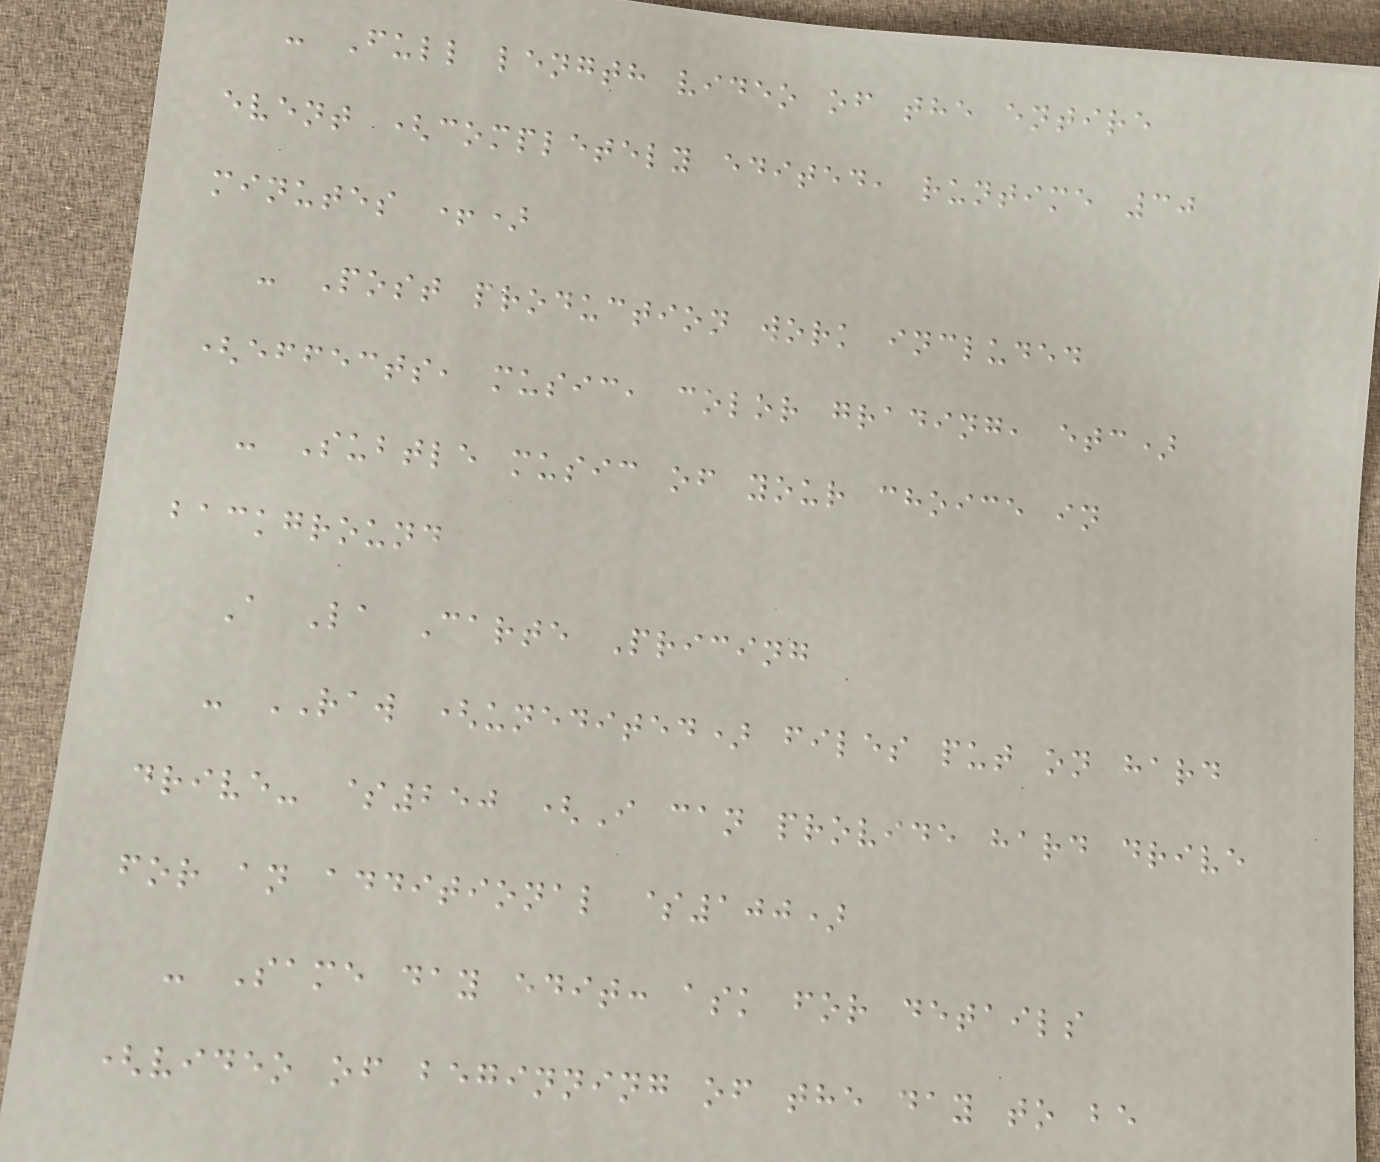- Full length video of the entire
event (completely edited, runtime 30
minutes +)
- Post production work included
(effects, music, color grading, etc)
- Subtle music of your choice in
background
A La Carte Pricing
- RAW (unedited) files put on hard
drive- $250 (I can provide hard drive
for an additional $100)
- Same day edit: ask for details
(video of beginning of the day to be
